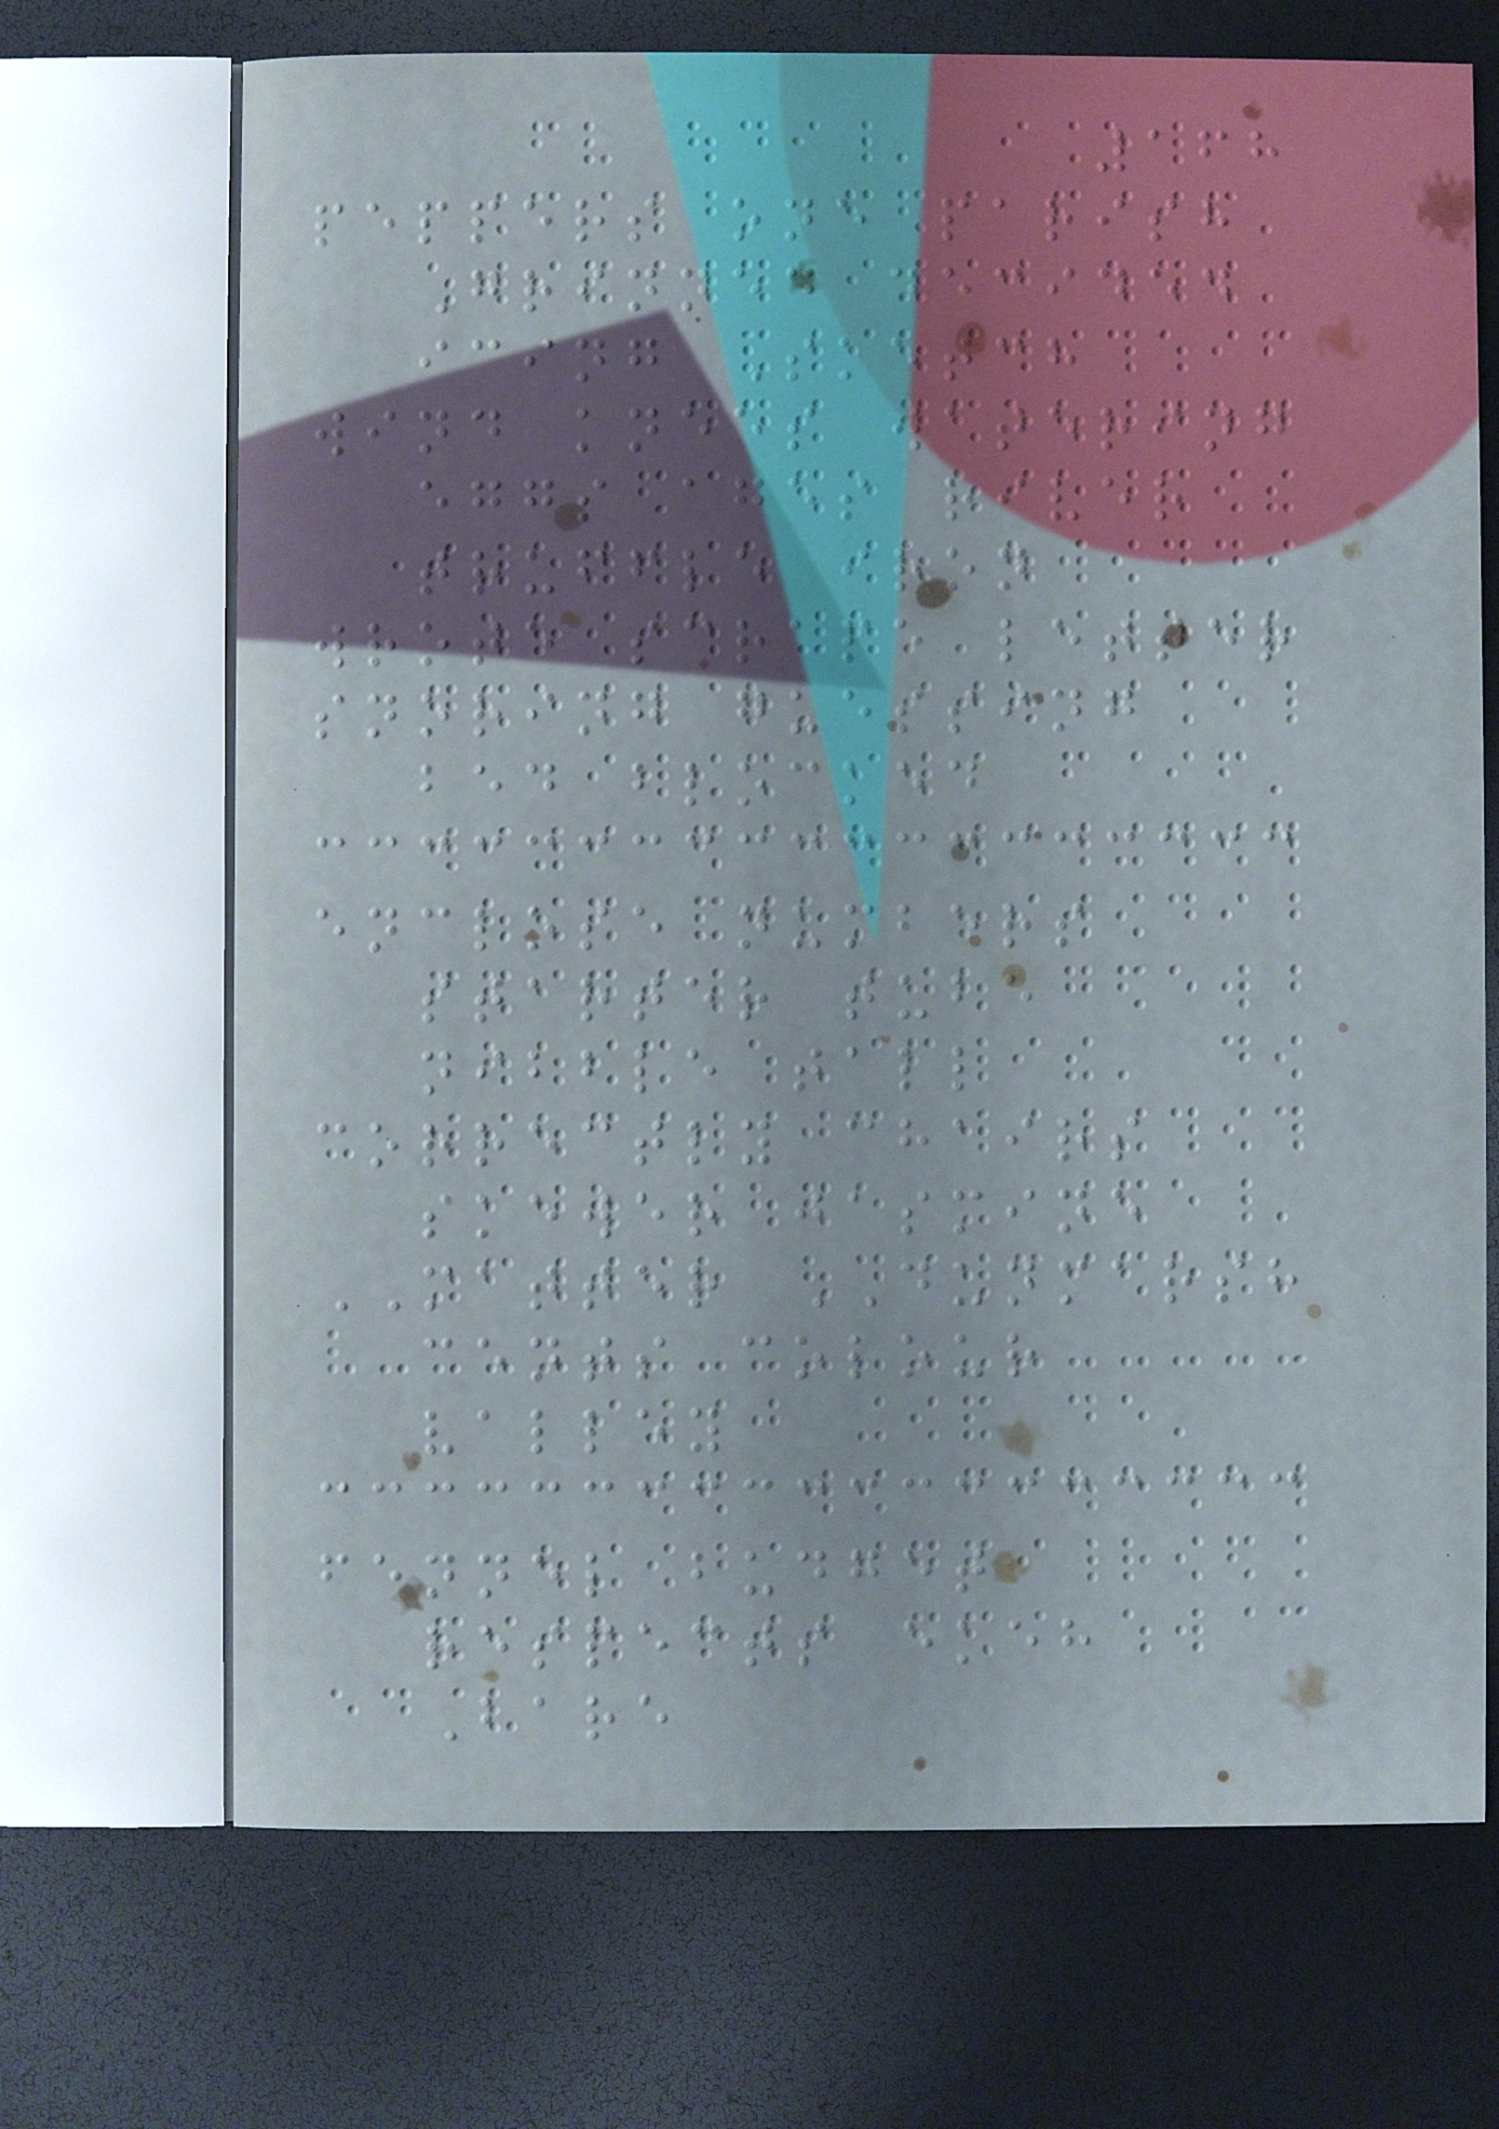168
peppers one parish
Grinned decided
icing Sketch
wind knees watering
eggs ages river
truffle iron
wrote scrape letter
snoring guessing
bed blocked
enclose numbers
starter tube
nibble tall
correctly chairs
skewer jasmine
MATTER DUNMARSH
cents colour
valley
fennel budget
respects ekeh
Bare
